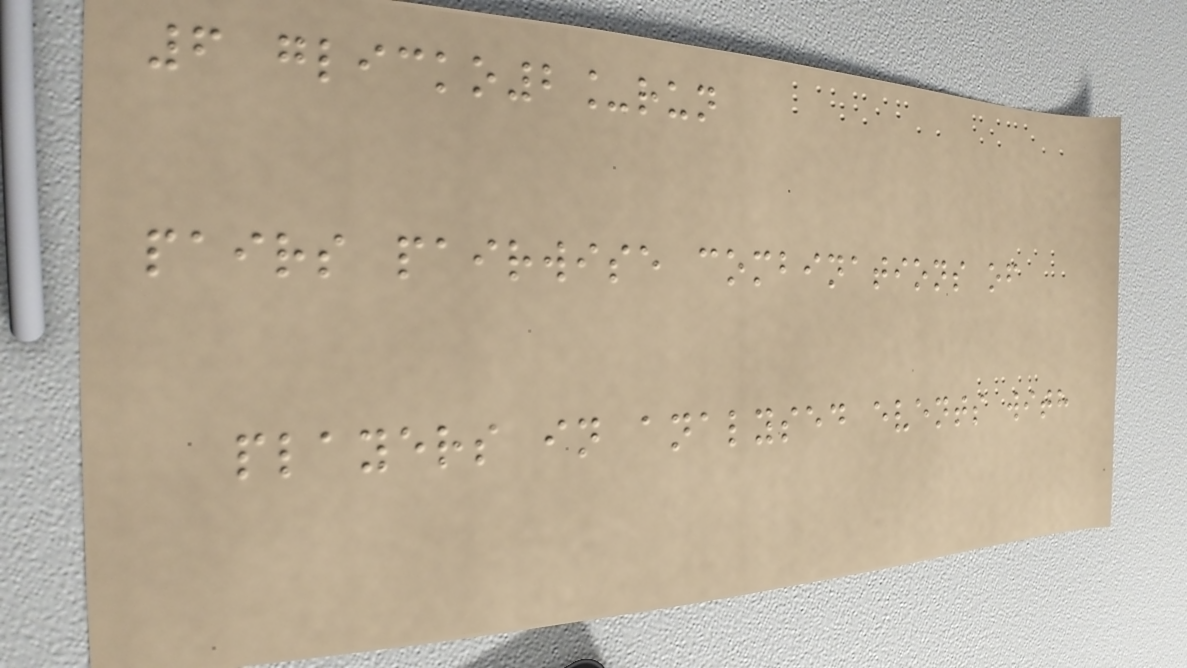6 glicko2_run
pairs pairwise combinations of
players in analysed events with
